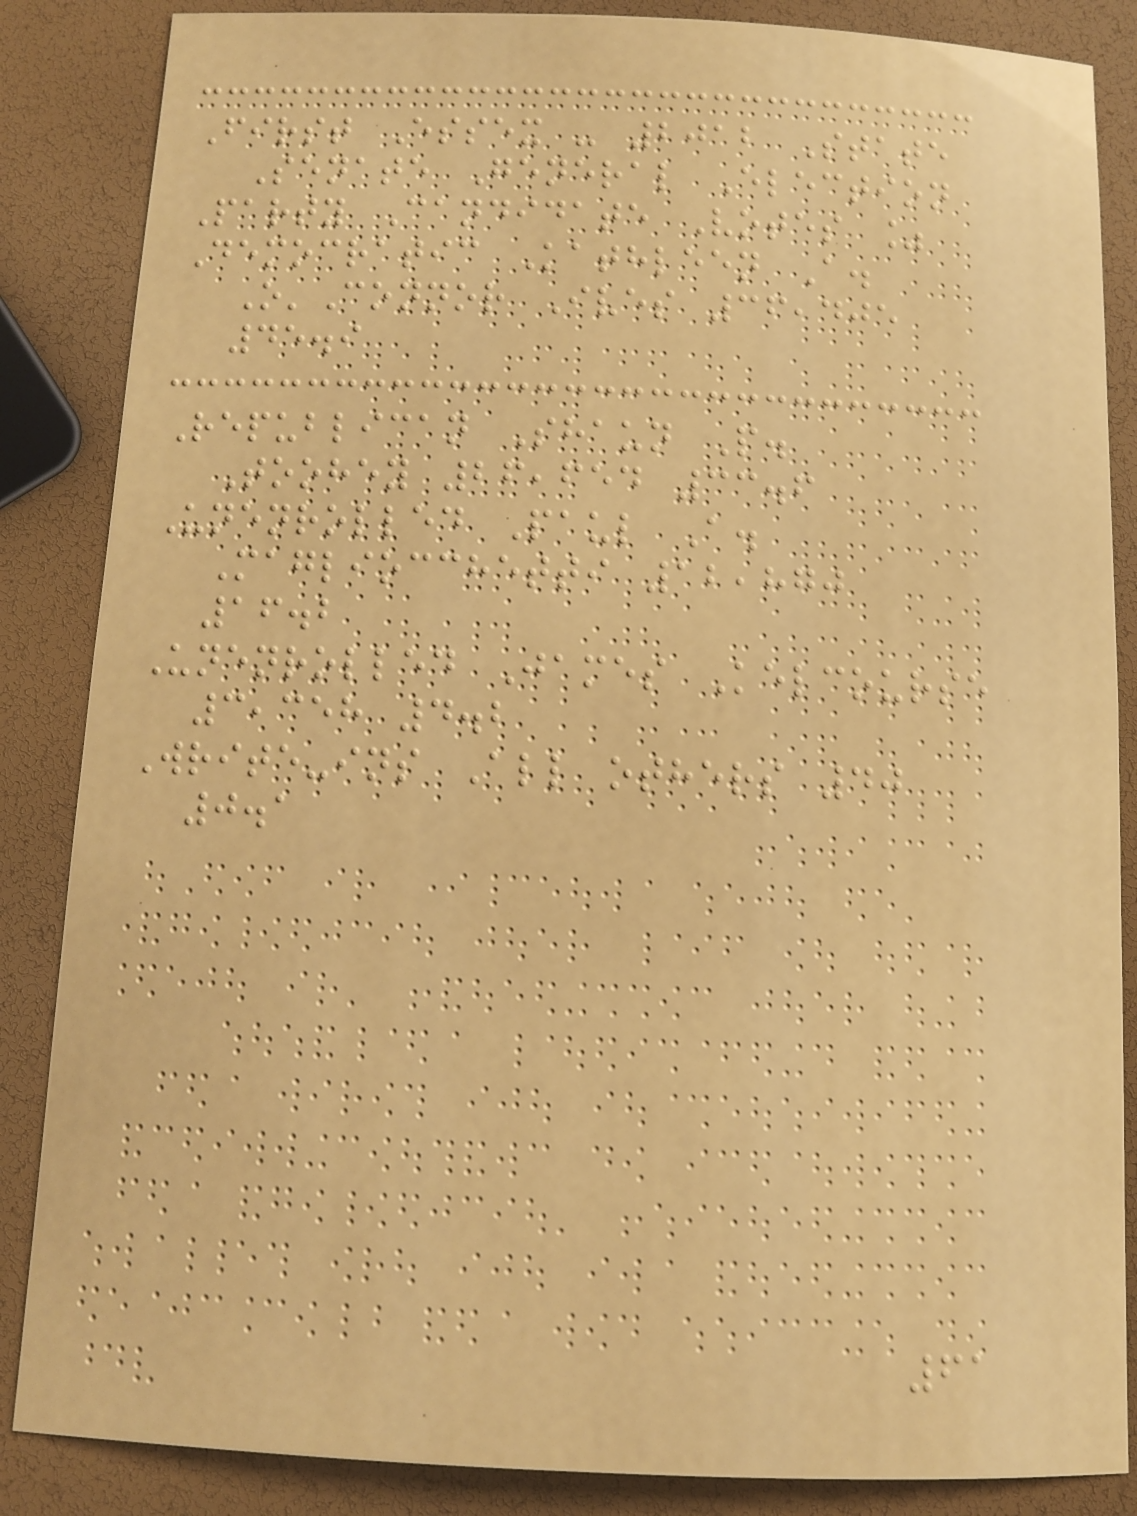First Essex - 2012 State
Senate General Election
Party Candidate Votes %
Democratic Kathleen A.
O'Connor Ives 36,405
45.9
Republican Shaun P.
Toohey 26,654 33.6
Unenrolled Paul A.
Magliocchetti 12,870
16.2
Unenrolled James Kelcourse
3,358 4.2
Write-ins All others 40
0.1
61
